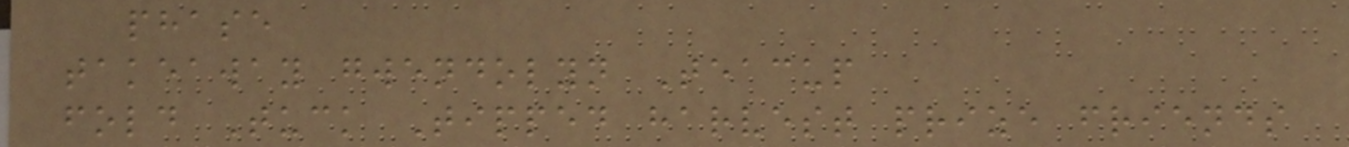phase
takeaway gwendolyn Teacup
fold Tuck Tipped harvest prize friends
